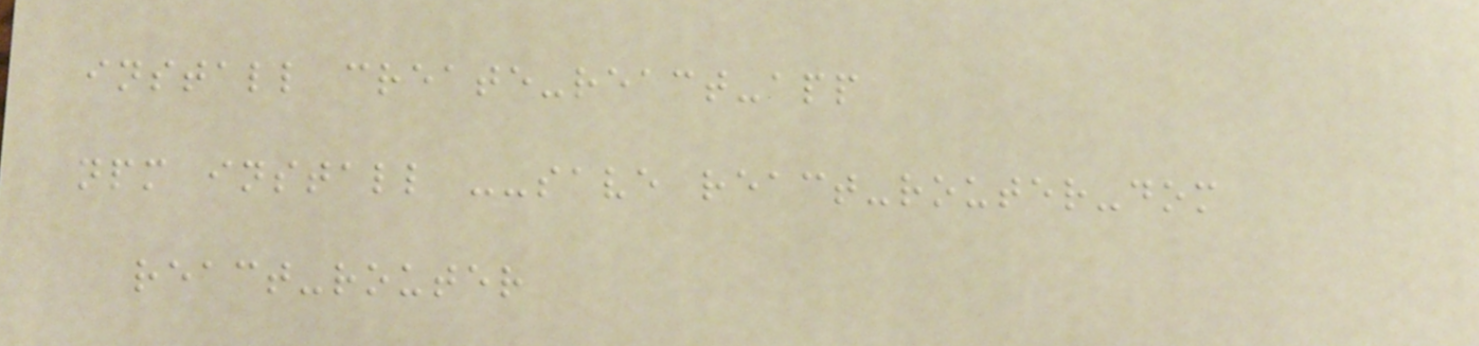install create-react-app
npm install --save react-router-dom
react-router
